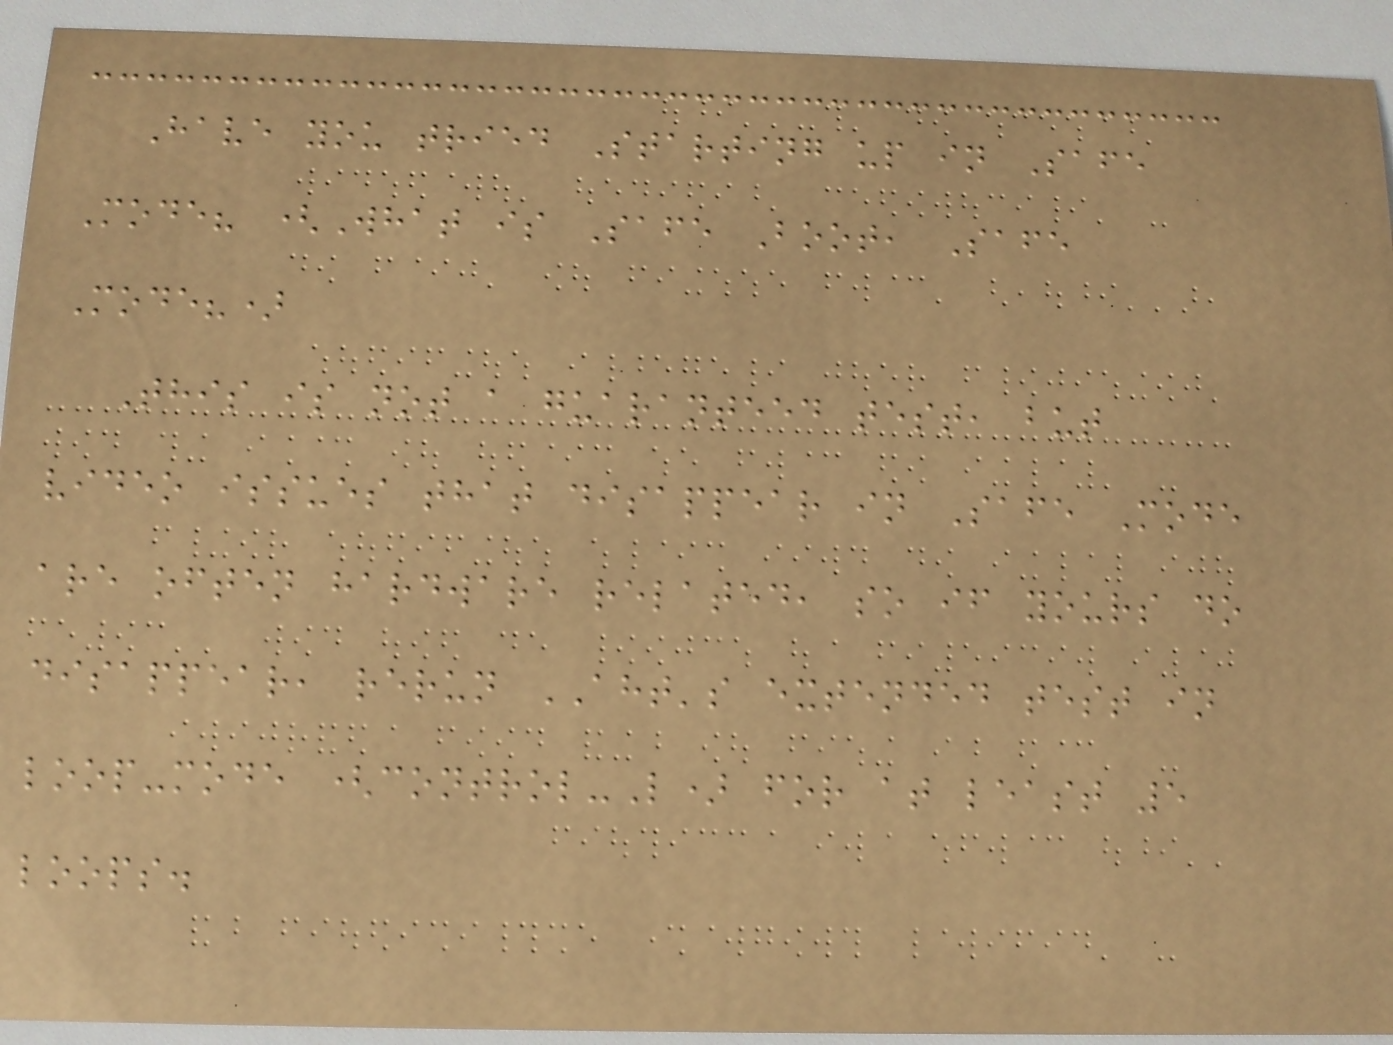Have you tried Starting up in Safe
Mode? (What is Safe Boot, Safe
Mode?)
This is not a guaranteed test, but
video issues that disappear in Safe Mode
are often hardware related, so if yours do
disappear, rerun AHT's extended test in
loop-mode (control-L) for at least 5
loops.
